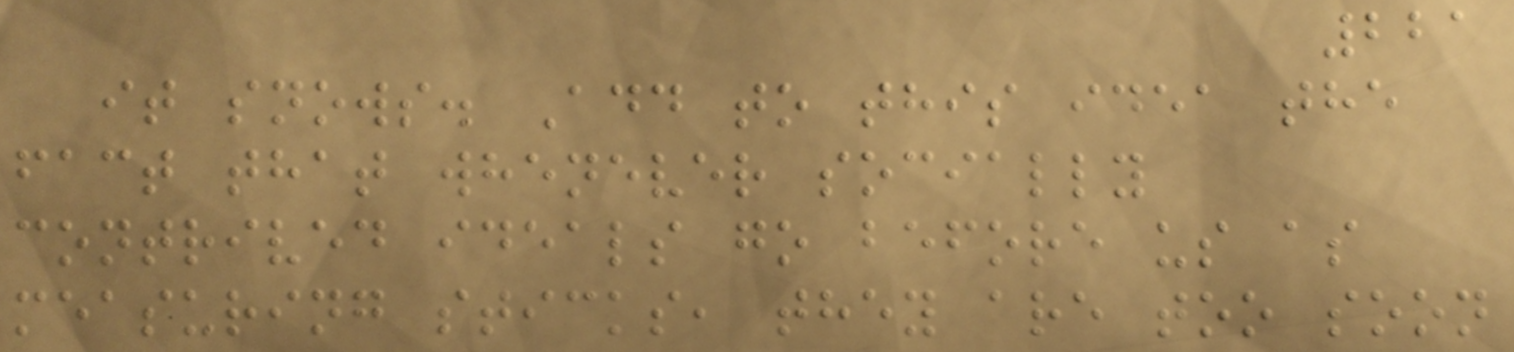221
it snows. Add to this idea the
fact that whenever socially
contrived ideals go before us as
measuring sticks, they are too soon
